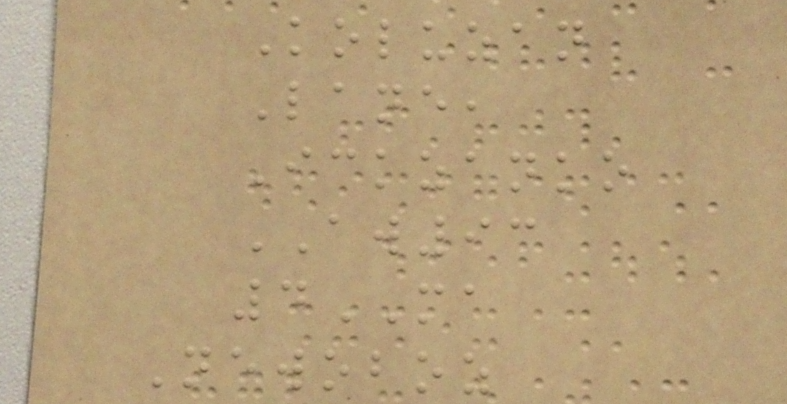Koluzan
Lane,
Ickzanko
AW93
4MA
Newoboz
